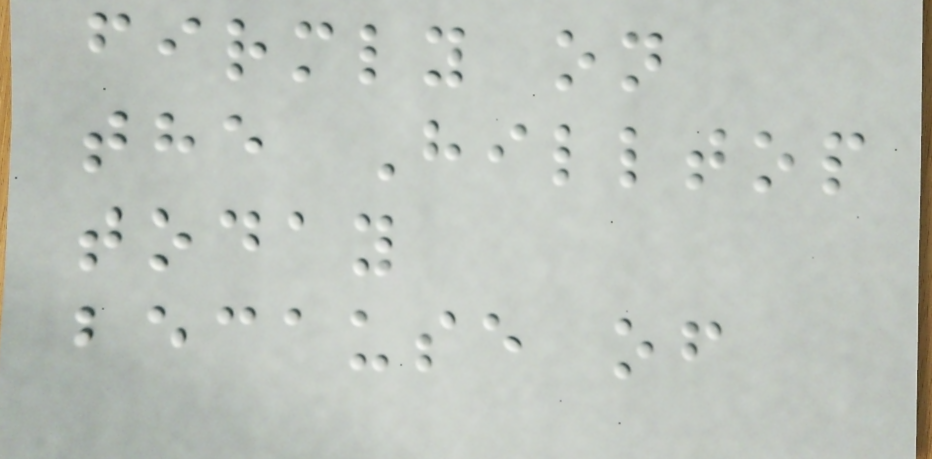firmly on
the Hilltop
today
because of
